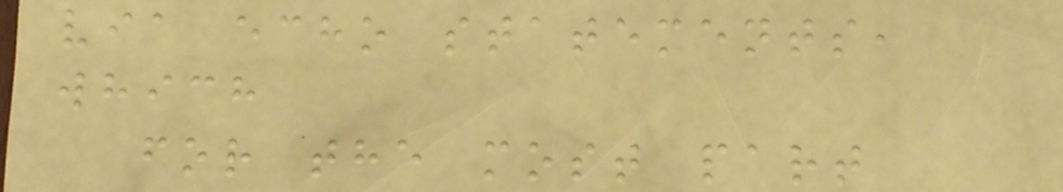via echo statements,
which
for the most part
